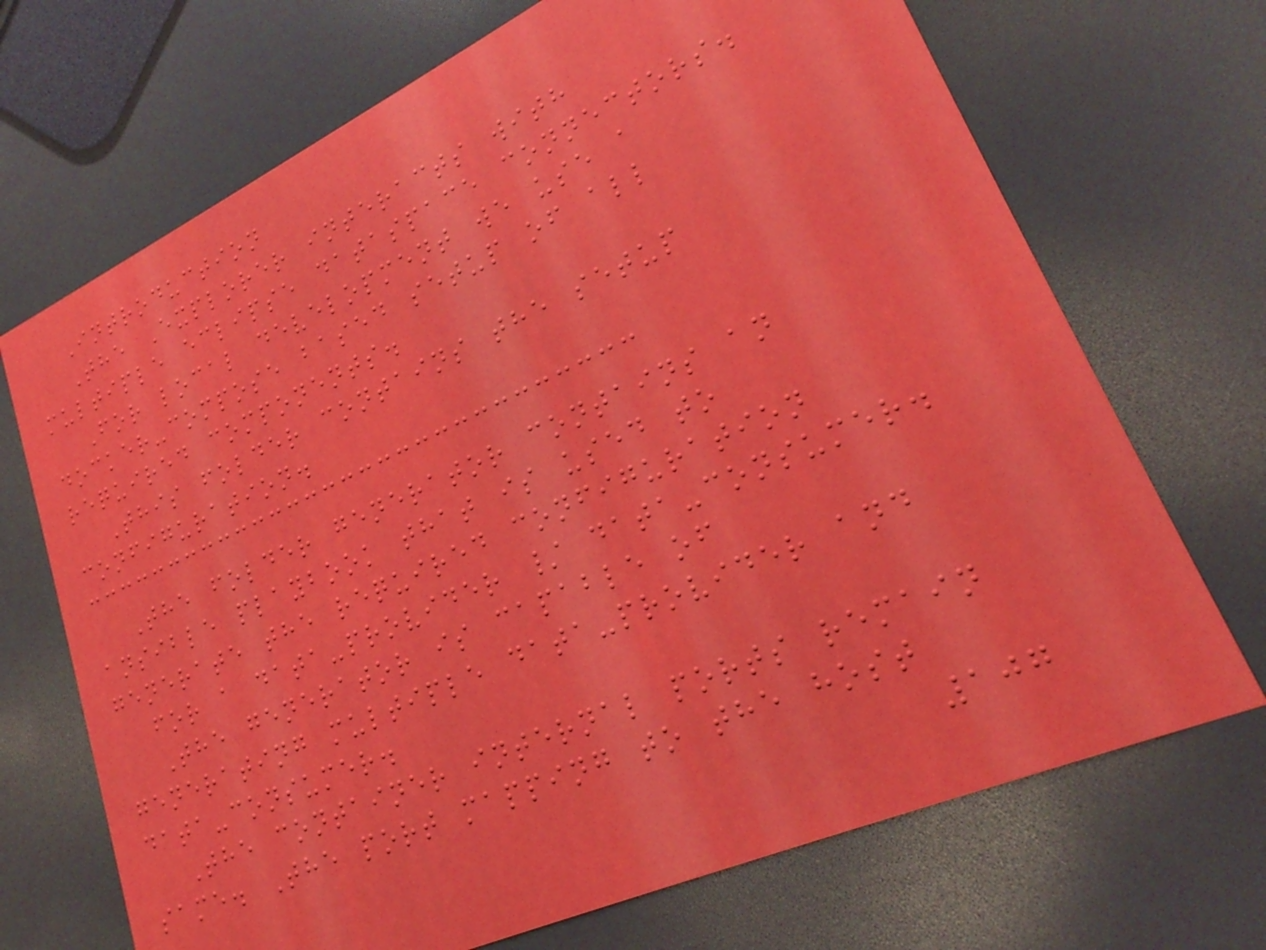Introduction
The Explorer interacts with
multiple eclipse dataspace connectors.
For local development we use a
docker-compose based setup of all
required components.
This folder contains the setup
configuration.
The folder generator contains an
ansible playbook that is used to
generate the required configuration
for a data-provider / data-consumer.
The generator is capable of
generating multiple data-provider and
data-consumer.
The container internal ports remain
same. The port mapping to the host
107
